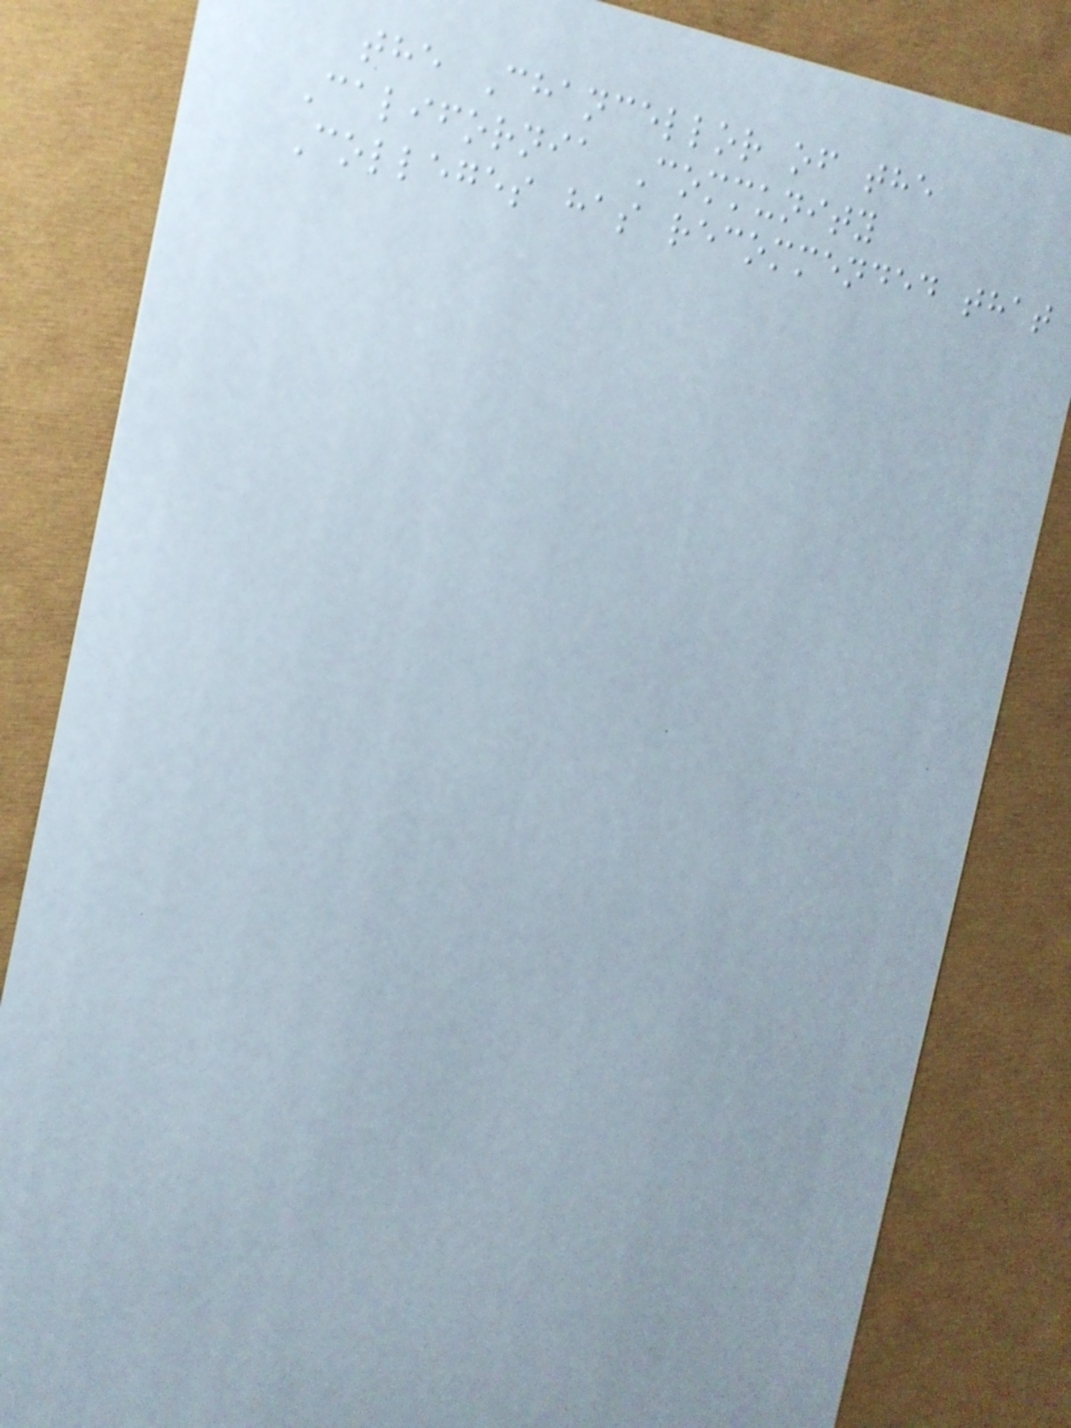the Chancellor of the
California Community
Colleges has recommended that
